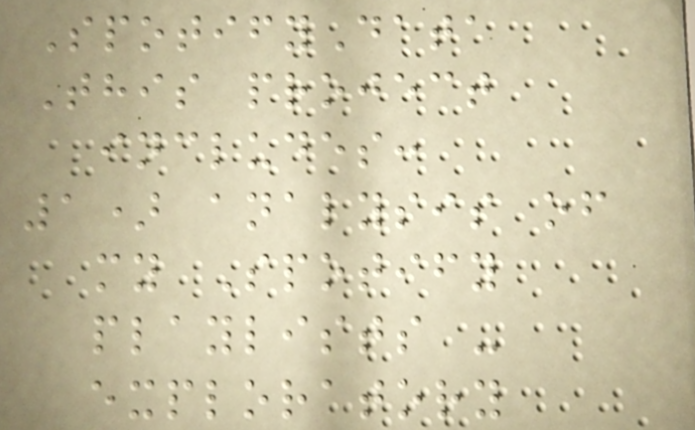SpotifyData
This project
includes:
1) analysis of
my Spotify
playlists -
exploratory
